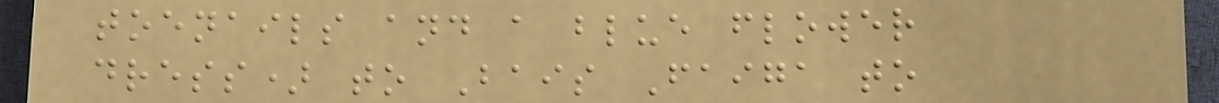toenails and a blue flower
dress) to Bais Faiga to
